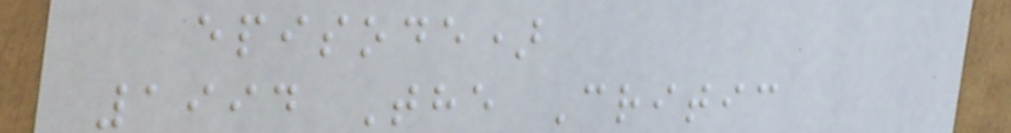episode)
1994 The Critic
